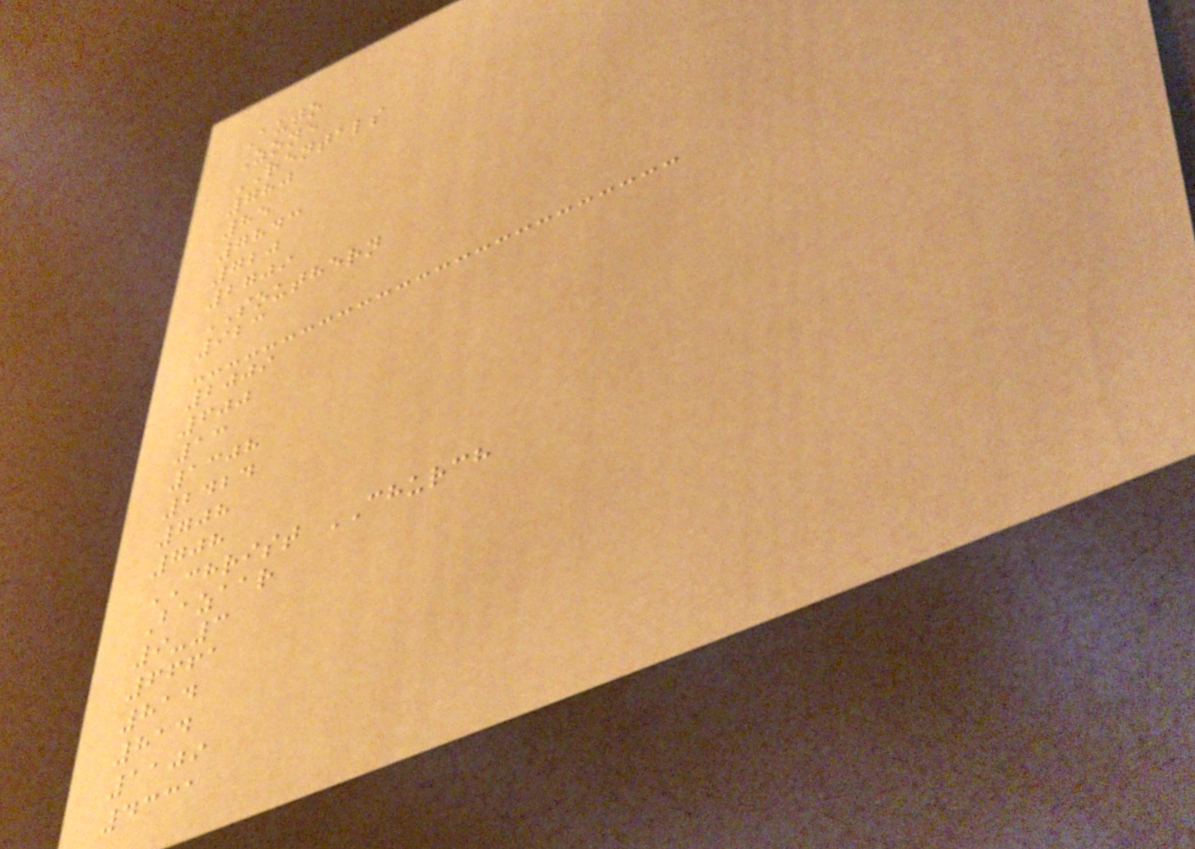Auto
Zone
RENTALS
780
85
7843
720
2709
SOUTHERN
923
2009
600
13
1308
2424
708
708
CHRIST CHURCH
Bazaar
9-3
6661
814
814
1109
4331
